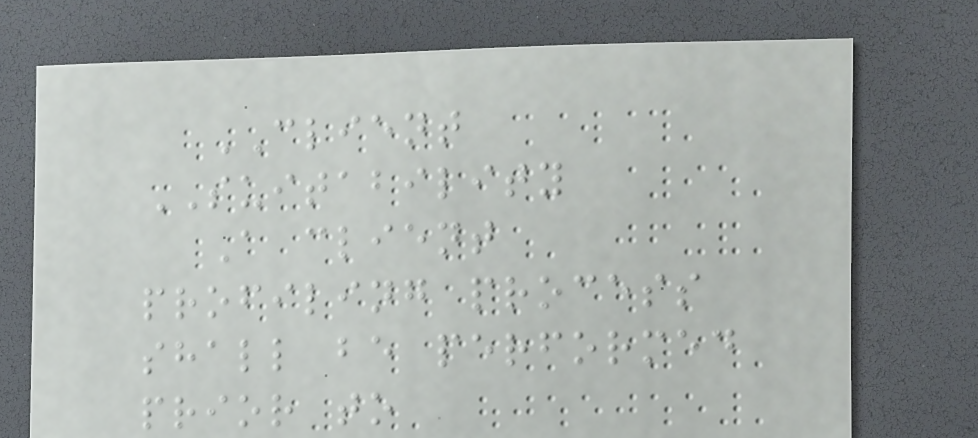CLIENT
SUITABILITY
A client
profiling process
shall be performed
prior to
